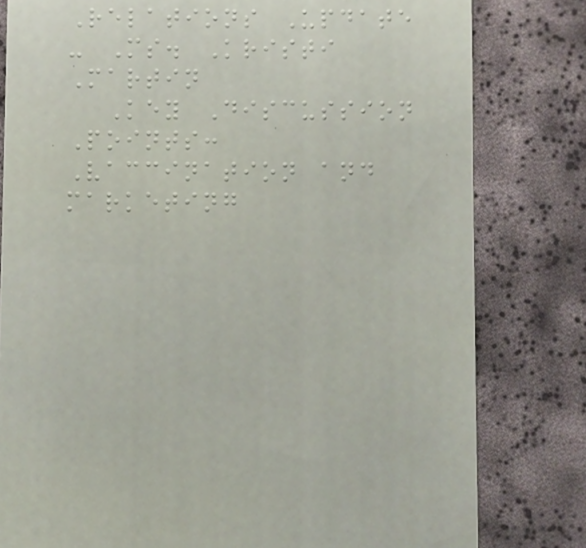Relations Update
- Ms. Kristi
Martin
Key Discussion
Points:
Vaccination and
marketing
